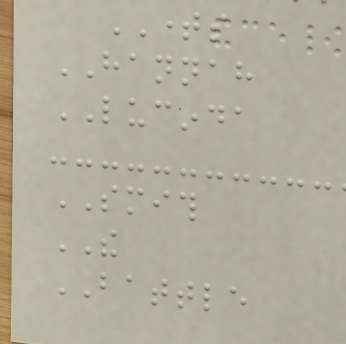TIMES
HANNAH
LUCINDA
SMITH
THE
BATTLE
